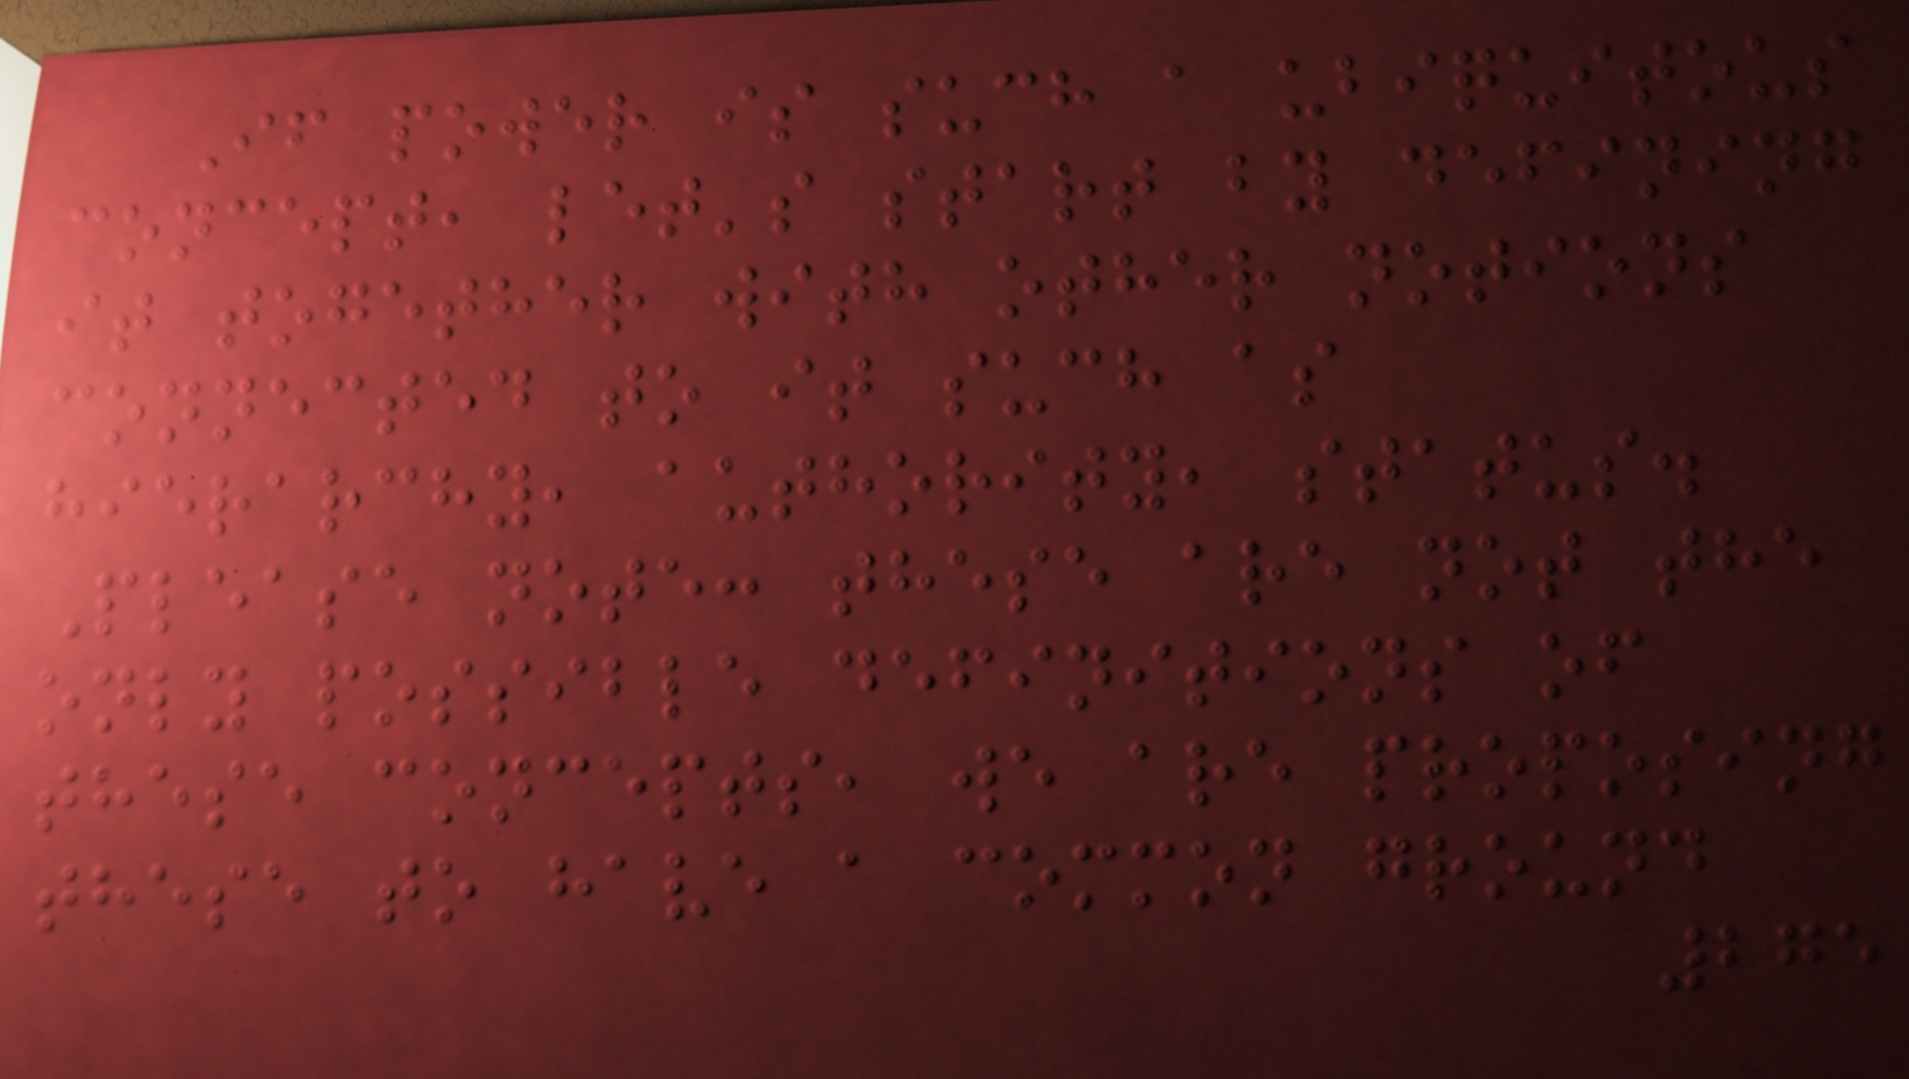If power is such a ubiquitous
concept, let's start by defining
it together with other notions
connected to it such as
hierarchy, authority, status.
Please note: these are not the
only possible definitions of
these concepts, we are proposing
these to have a common ground
275
